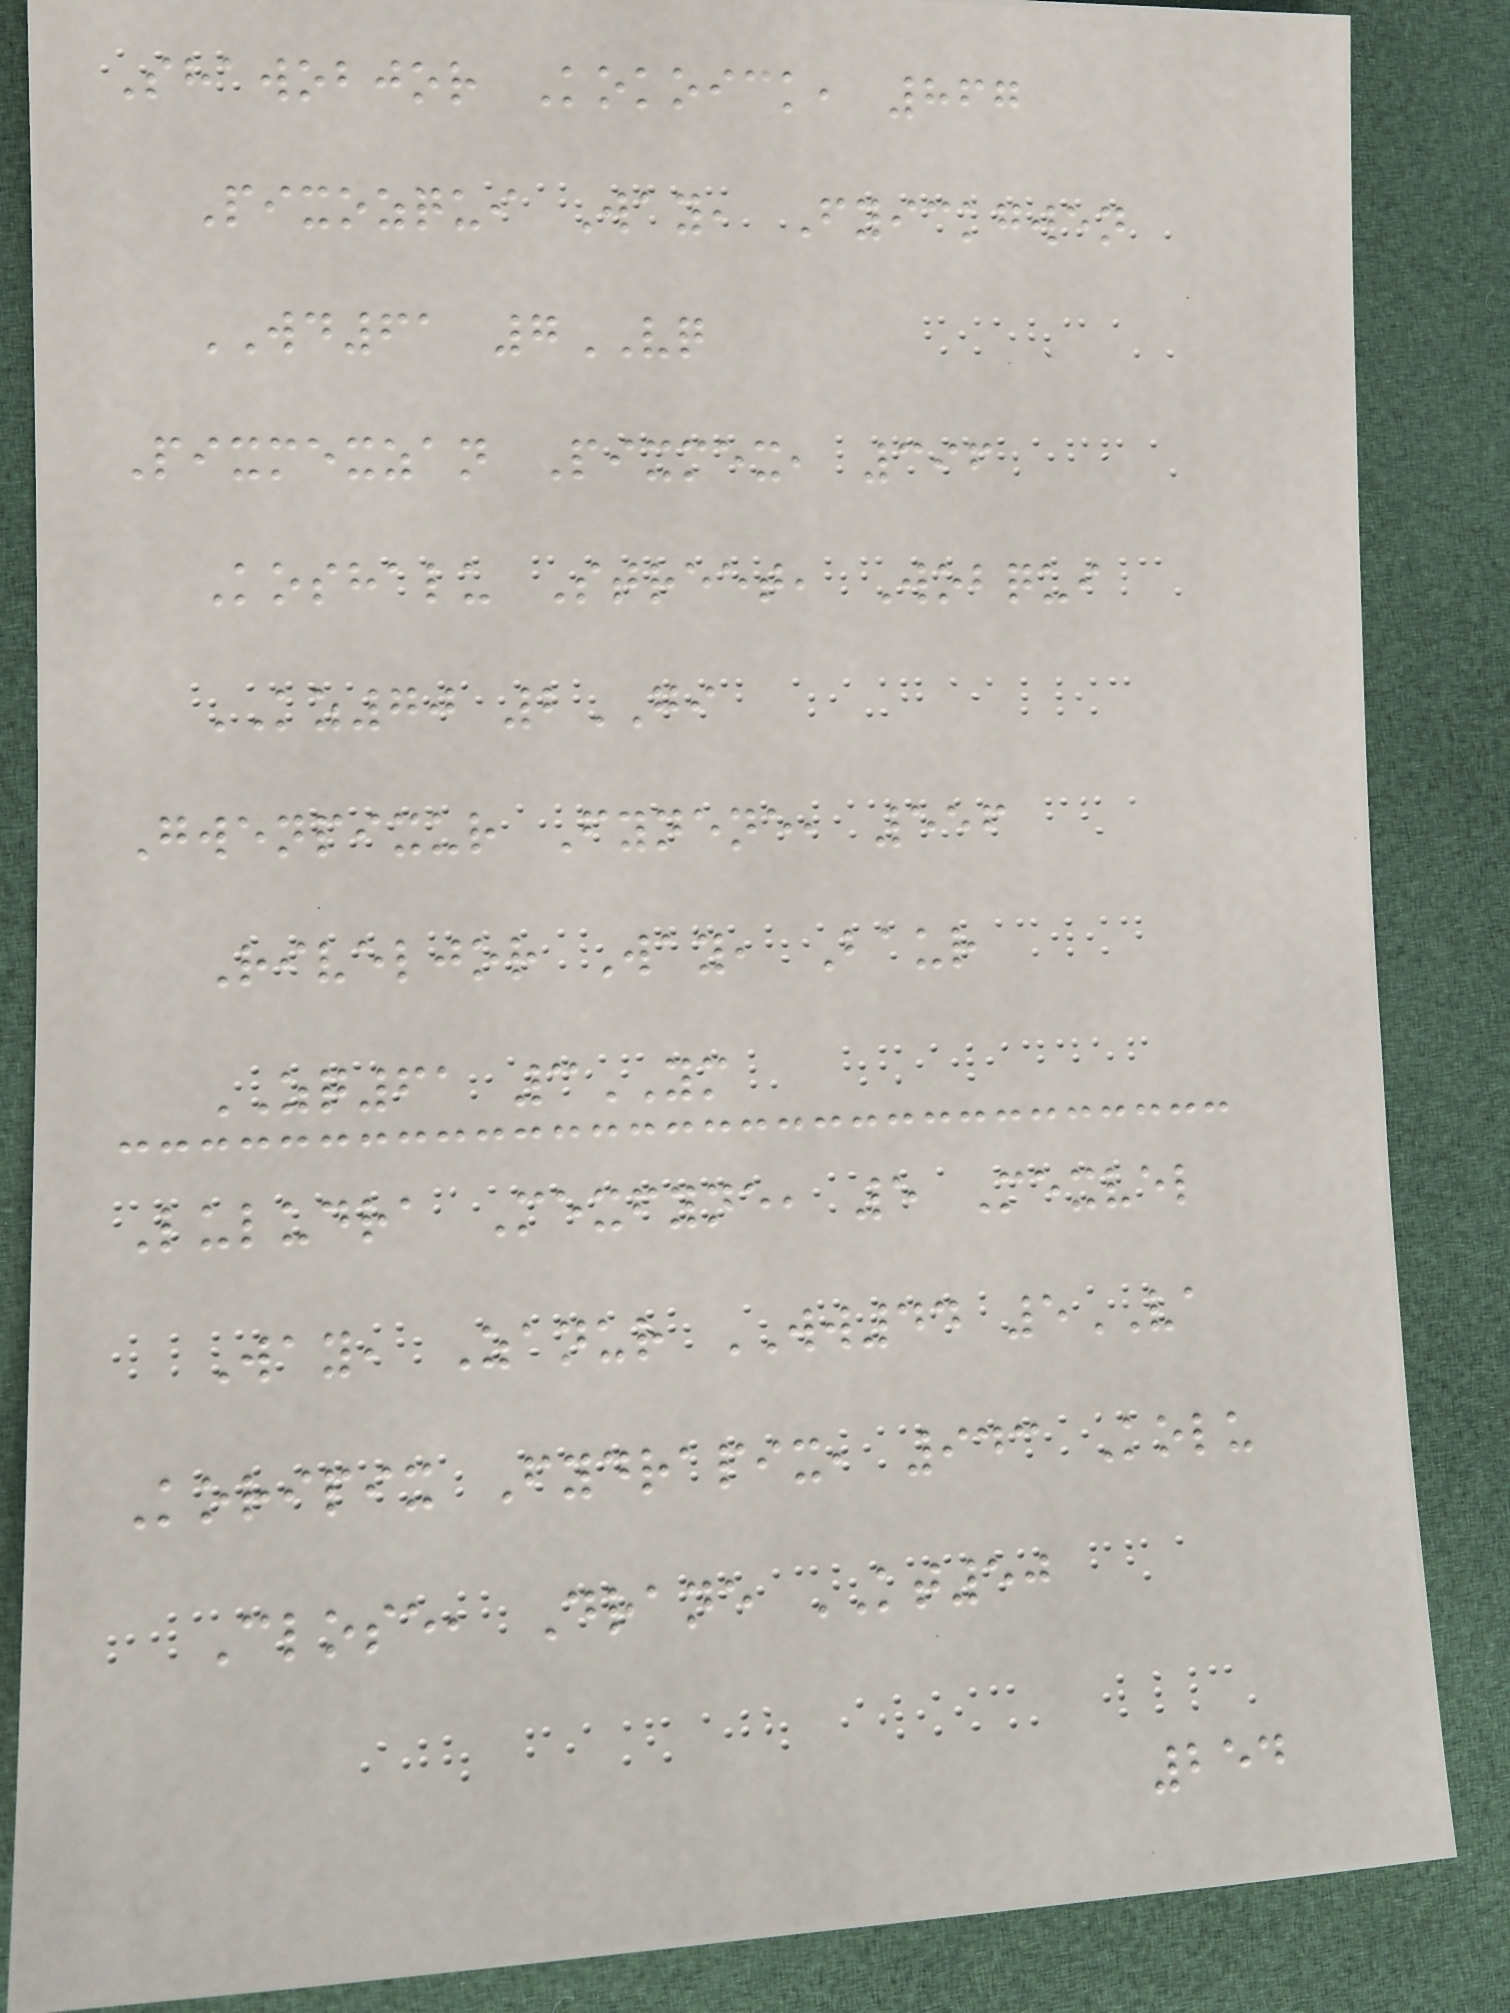Shawobjor Kokoick, 867
Pixozqui Way, Fyickgwen
WD61 7VQ
Pixmexzan Pixmex, 396
Koshalu Street, Wobqui
KZ70 2GI
Gwenpixur Fynene, 556
Riveljor Way, Baur
ZQ61 3YM
Luludra Mexfyne, 5 Mexvel
Way, Zanur WW44 5VA
Koripix Fydrapix, 943 Kolu
Close, Drane KT50
254
